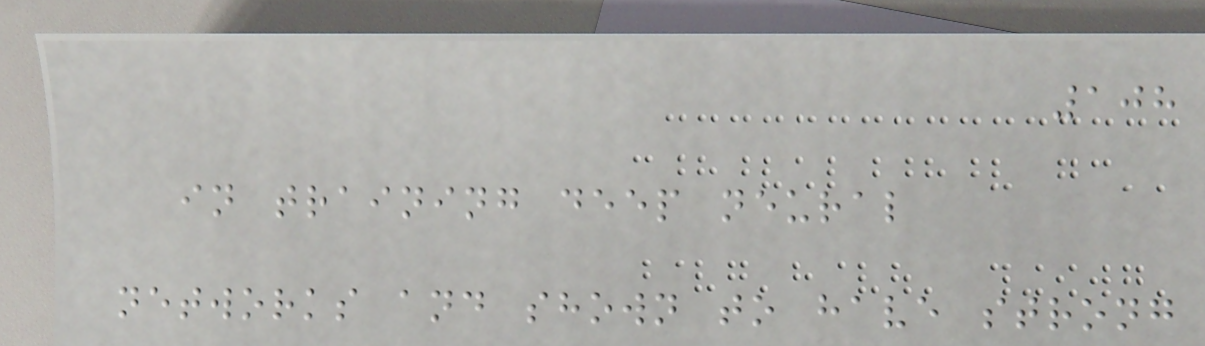108
in training deep neural
networks and shown to have strong
